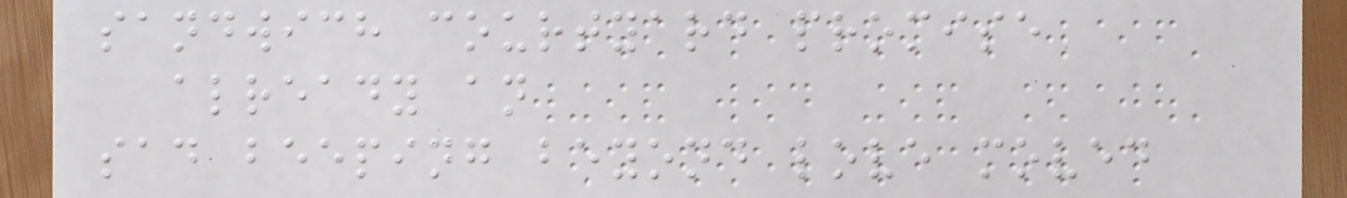sandwich courtyard promise
already an
sad beeping beyond love moved
